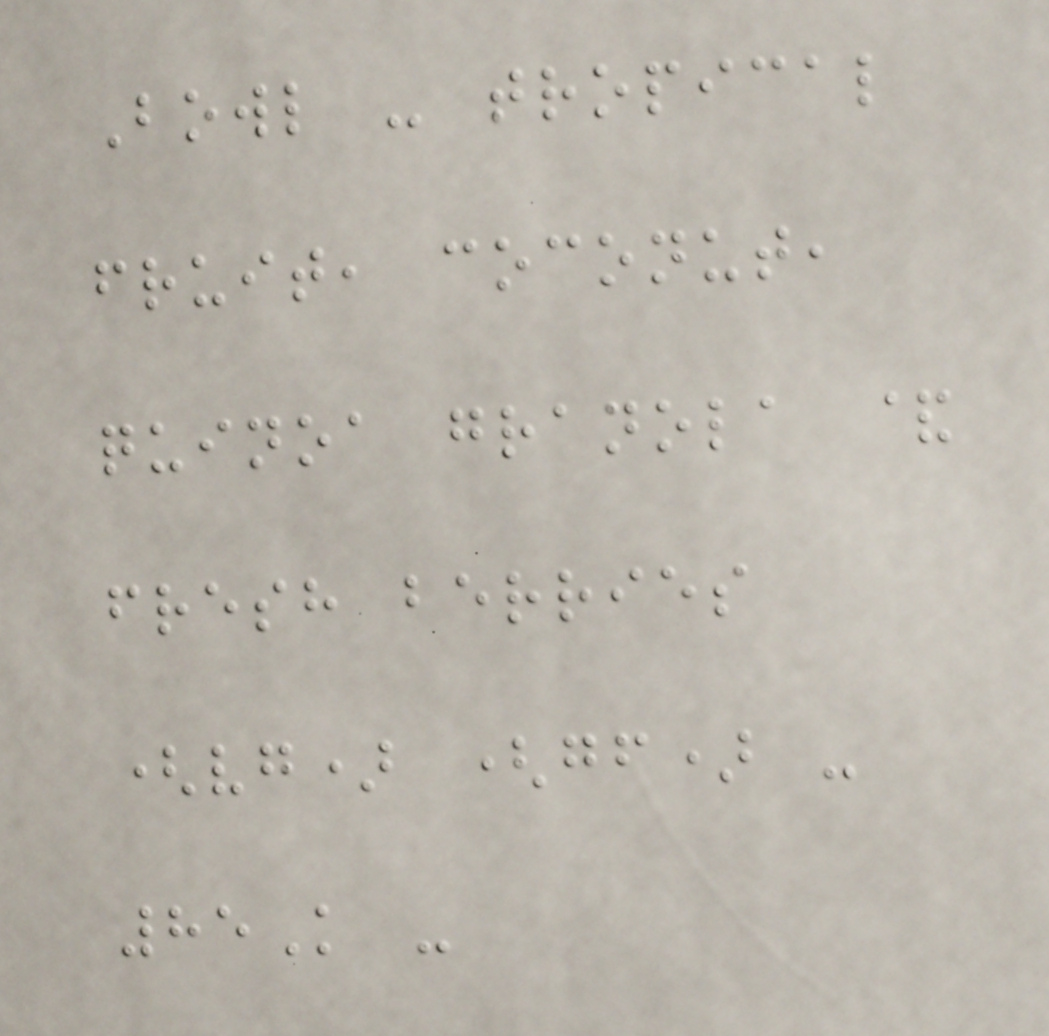Bowl - tropical
fruit, coconut,
quinoa granola &
fresh berries
(vg) (gf) -
85K -
